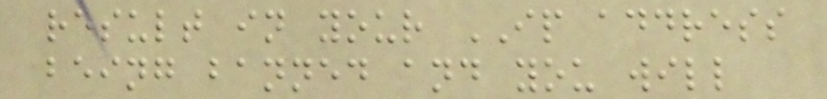result in your IP address
being banned and you will
